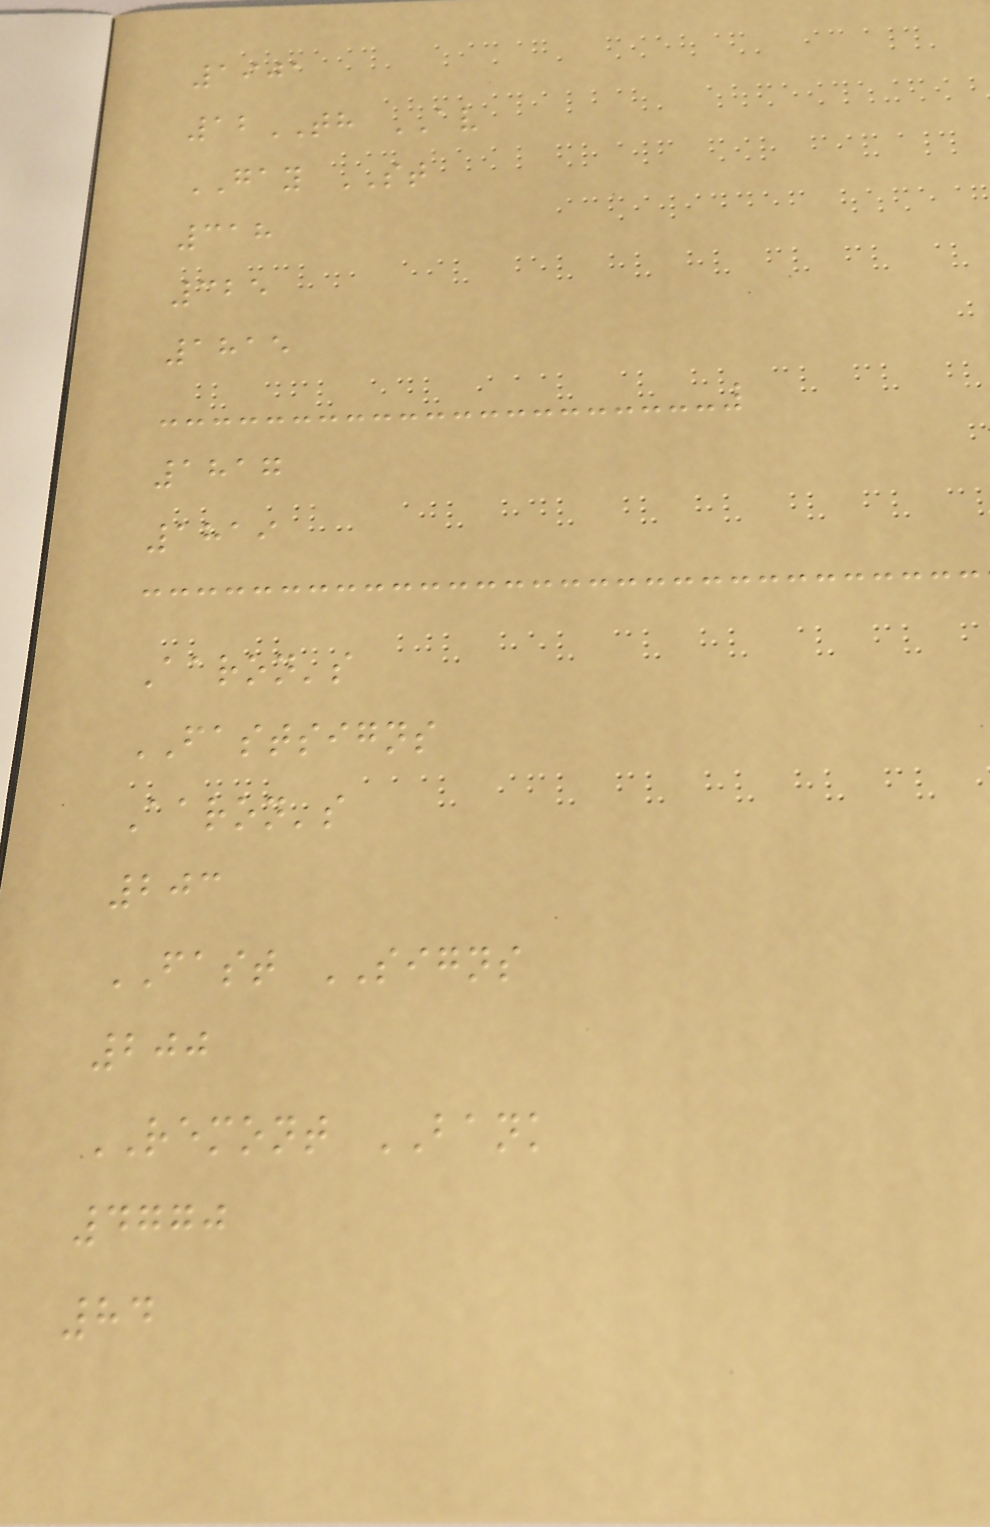1901
12TH AV
GAY ST
318
325
1815
1817
1819
Aaron's
FASTSIGNS
Aaron's
203
FAST SIGNS
200
REMONT BANK
4770
84
